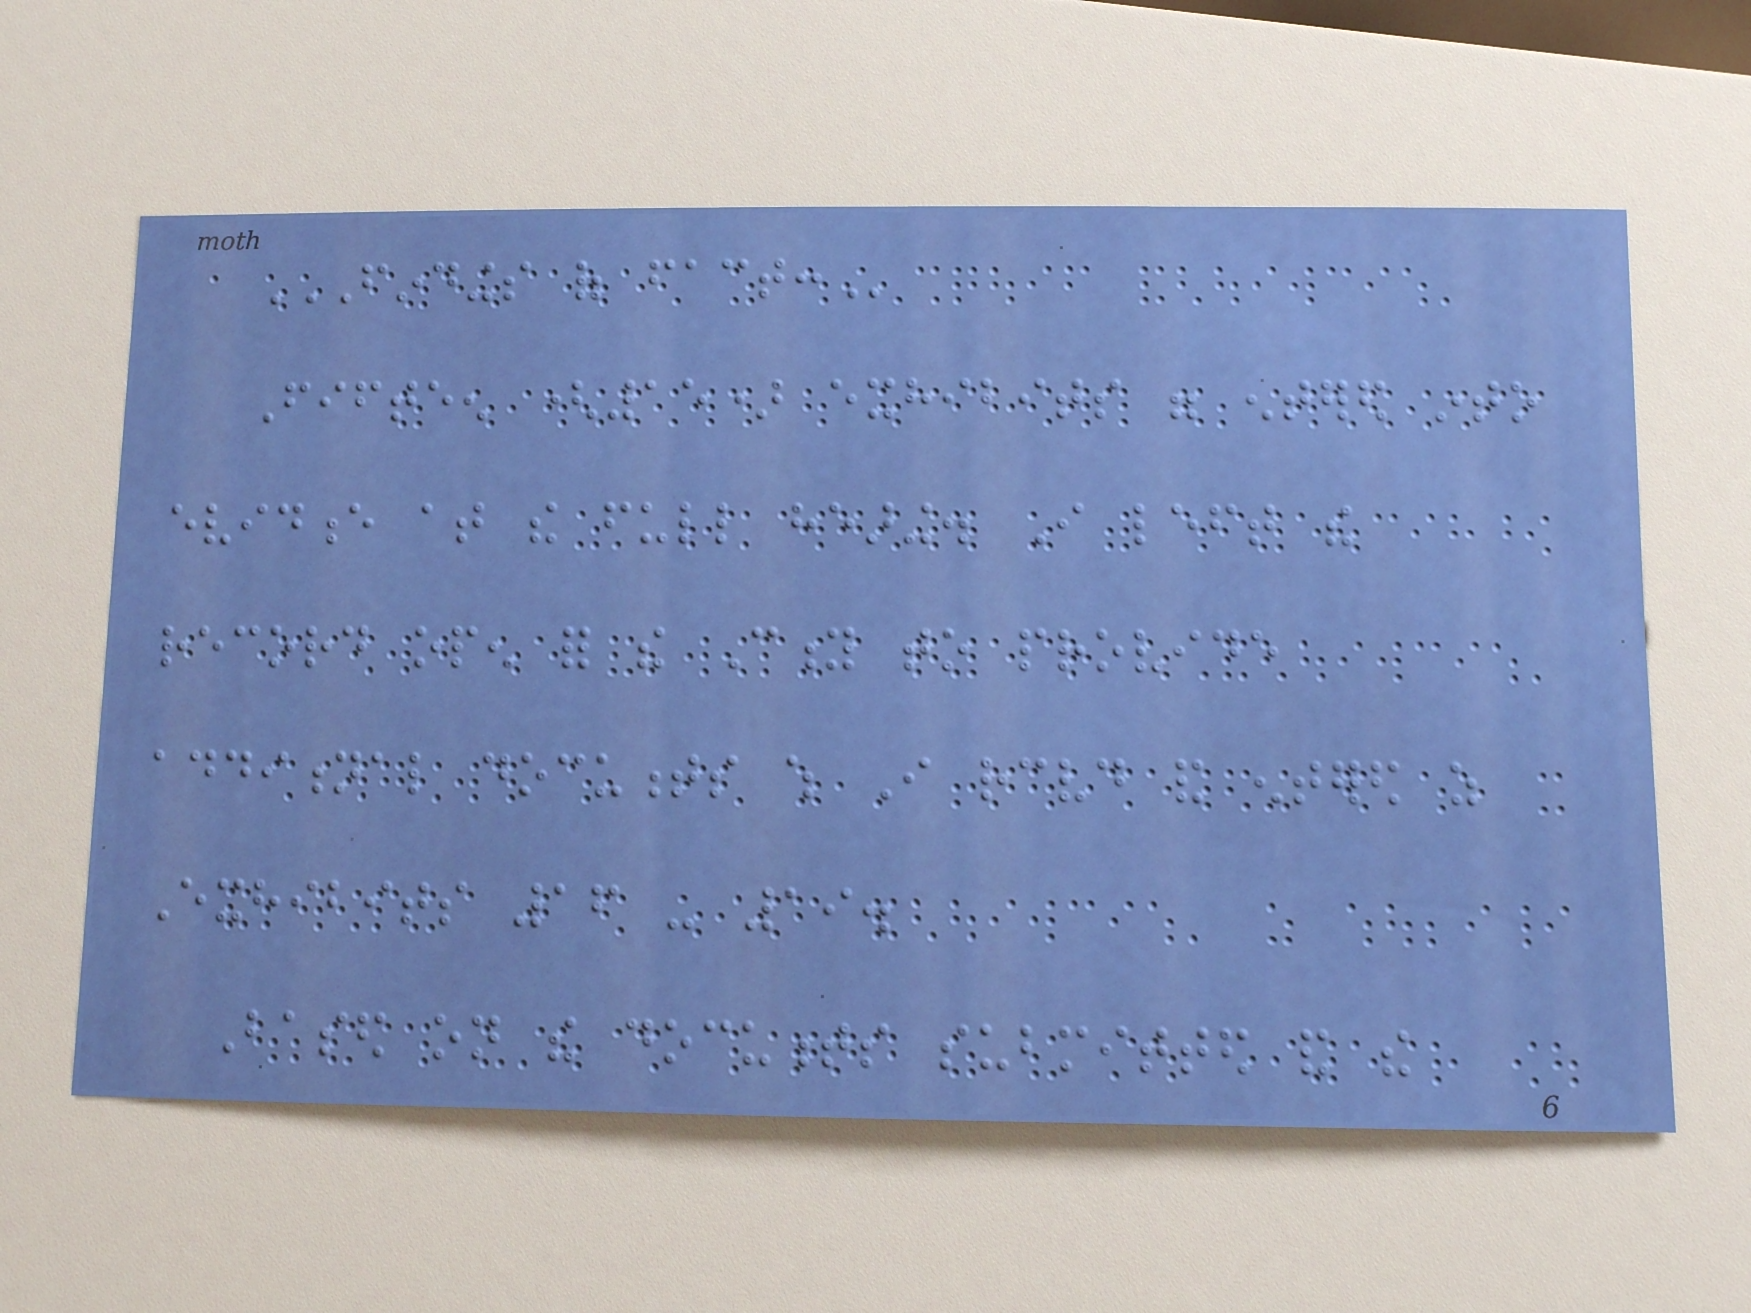FINDINGS OF FACT:
Fifteen (15) exhibits were entered into
evidence at the full hearing. I left the
record open for the City to provide
additional documents which I received and entered as
Exhibits 16 - 19.
Based on the documents submitted and the
